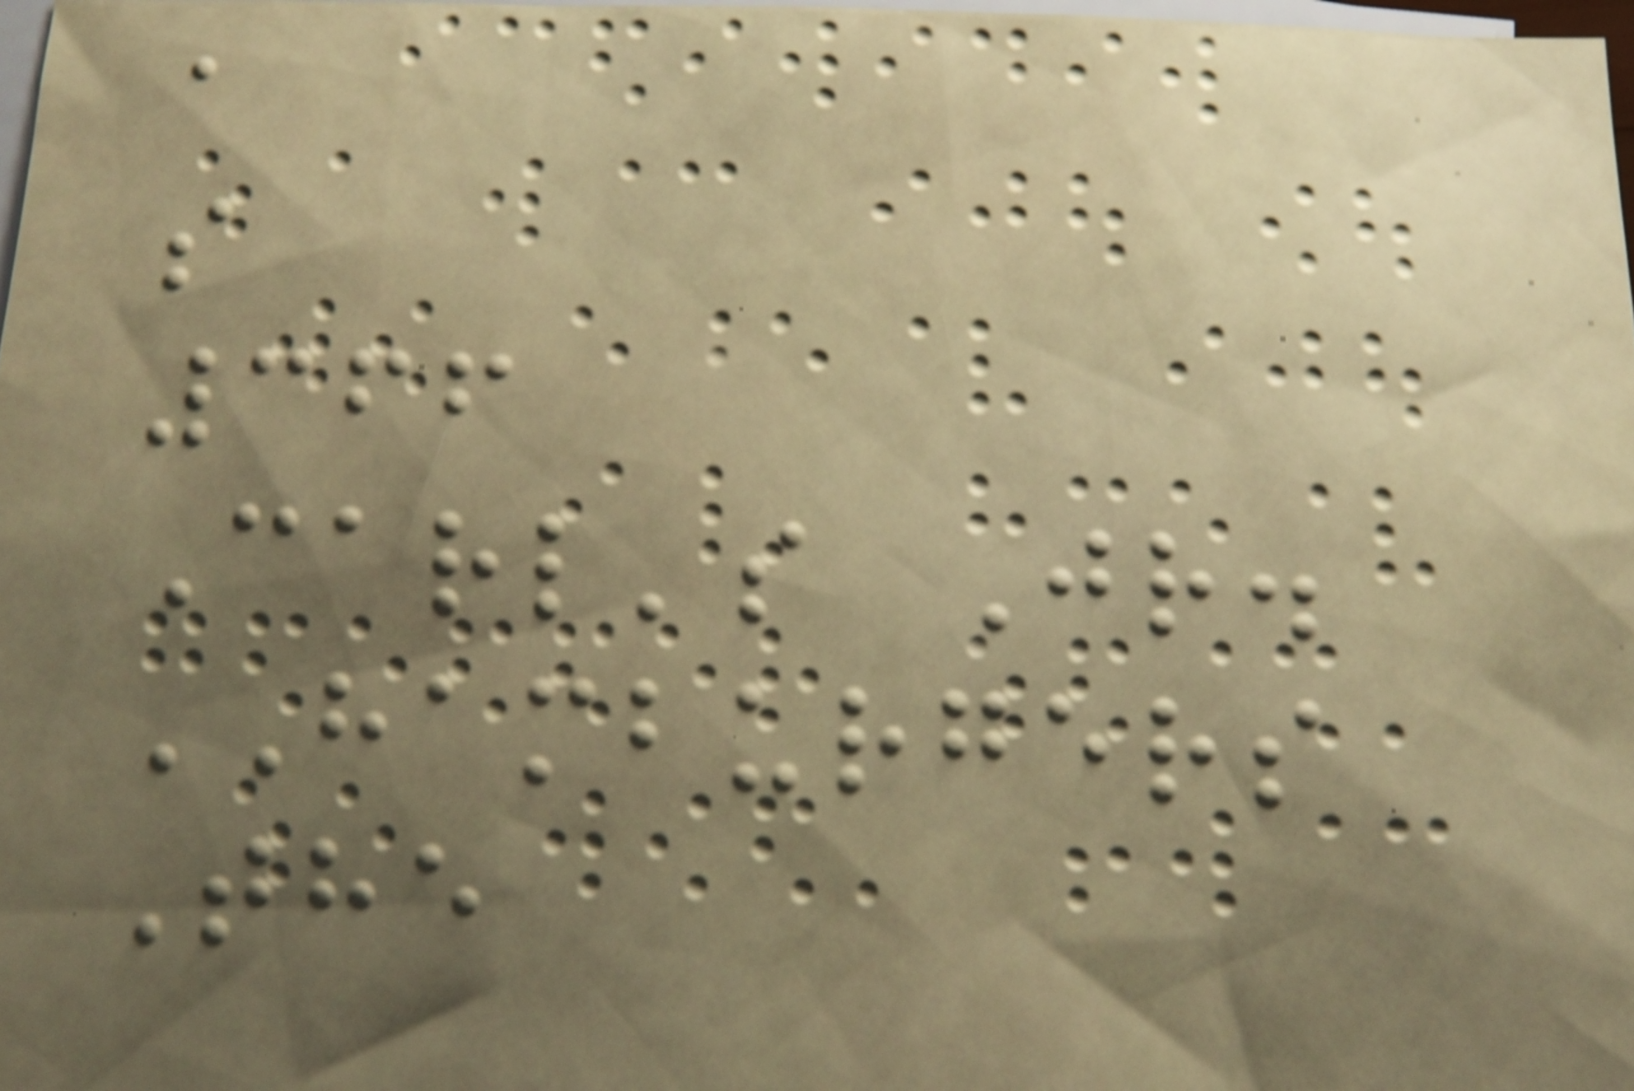a
s
366
Carl's Jr.
HAMBURGERS
The
